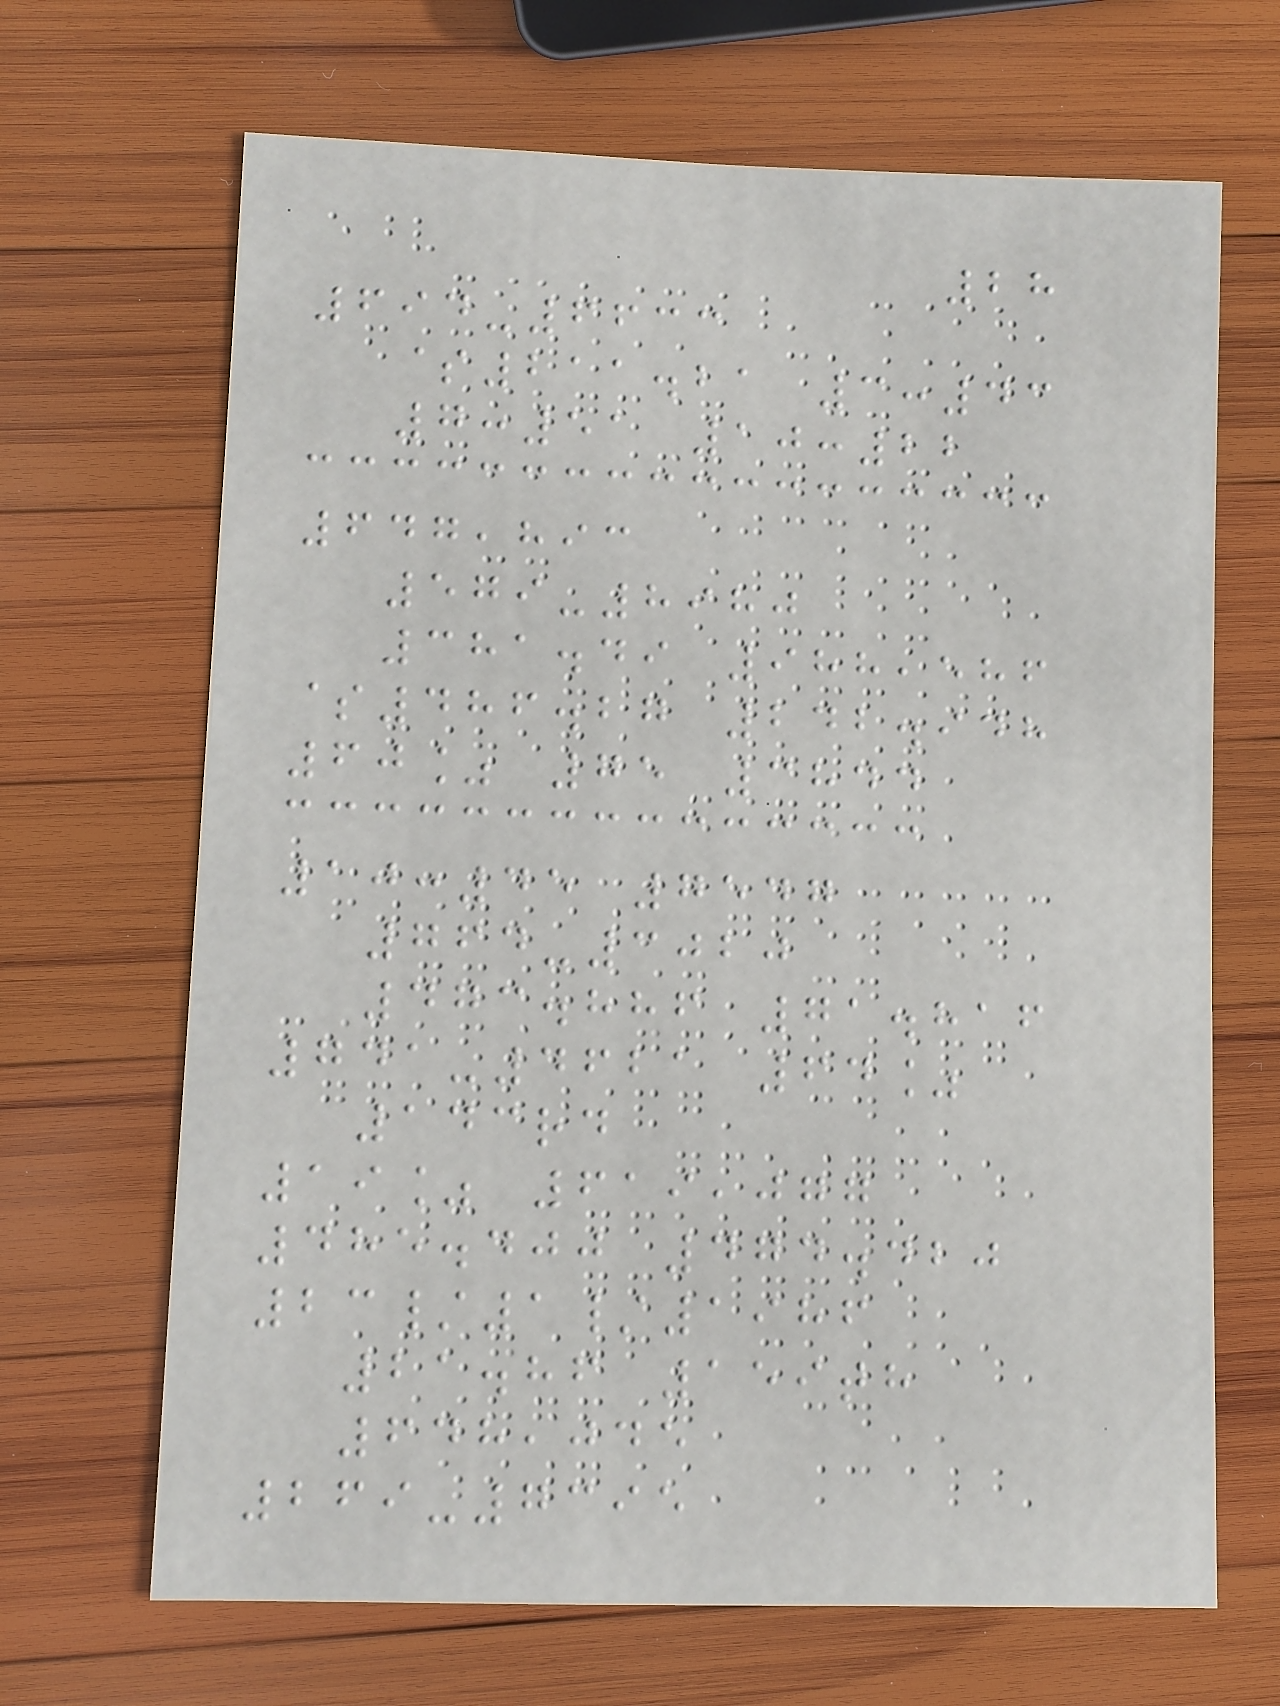28
694-6633
$211.21 3:43
7:51 10:22
647,893
579-8980
381.49 988,586
$486.27 242.948
60% 75 3844
10:45 7547
764-3020
473.886 71.816
741-4621 64%
143rd
19% 619,077
485.400 474.420
23/1/1986
21.86 159th
648,045
269-7395
